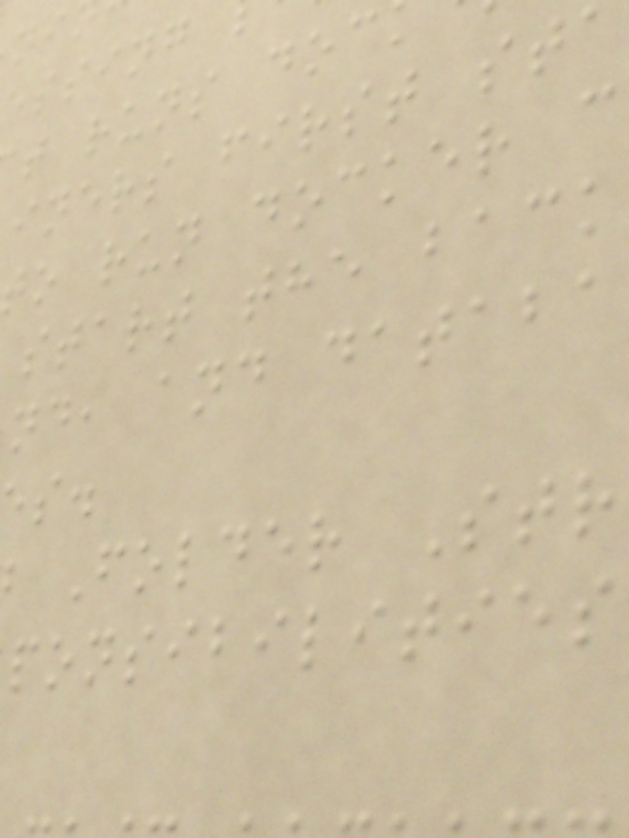essing
t runs doc
iners first st
o run docker c
start the back
nd, and databa
Folder Str
ponsibilities
